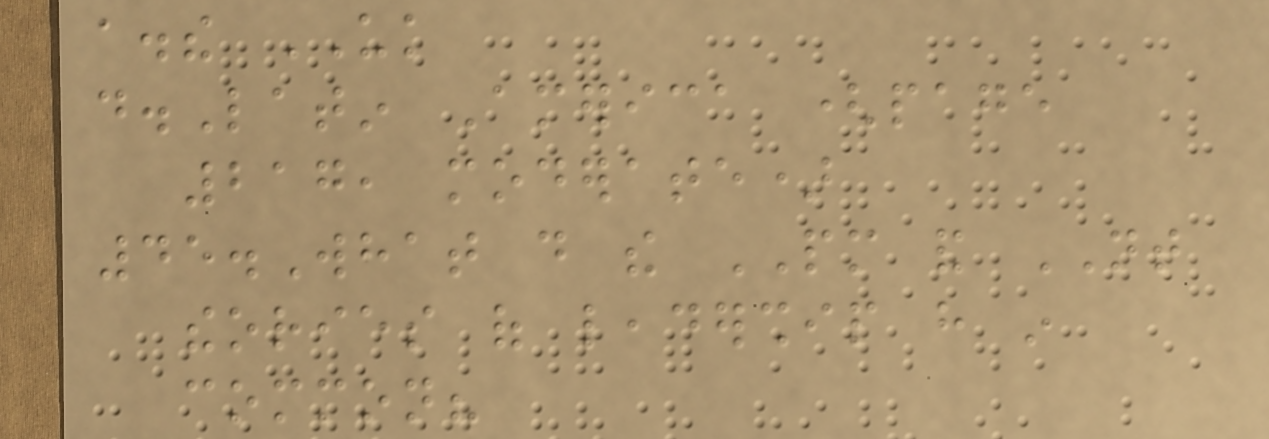a.the UK
d.Latin America (page
217, moderate)
45.What do the PM and NT
theories of leadership have in
common?
